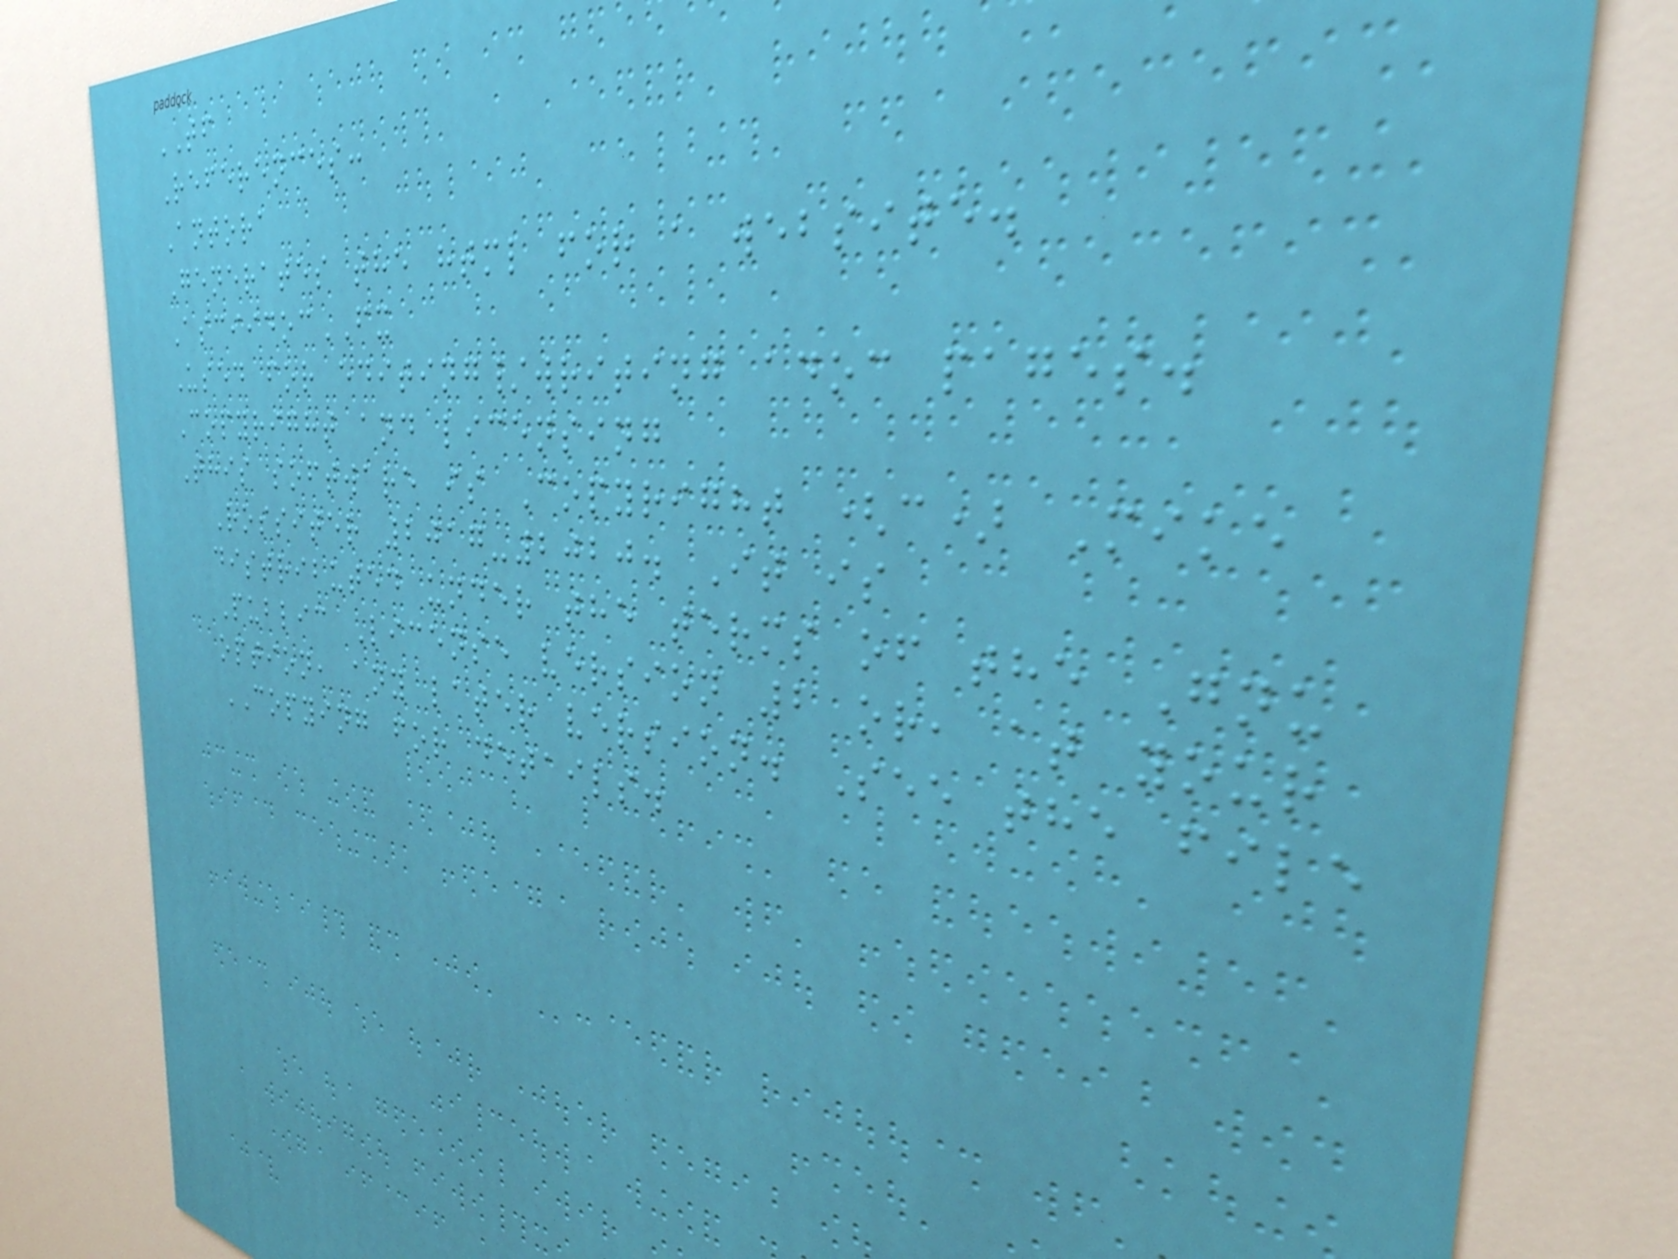TF
References:
Antora
Generates the html for a website.
AsciidocFX
Used for editing/writing adoc pages.
Copyright and licensing
This software is Copyright (c) Mike
Rossiter 2017-2020. It is
distributed under the terms of the Gnu
Public License version 2 or, at your
option, any later version. See the file
COPYING for details.
